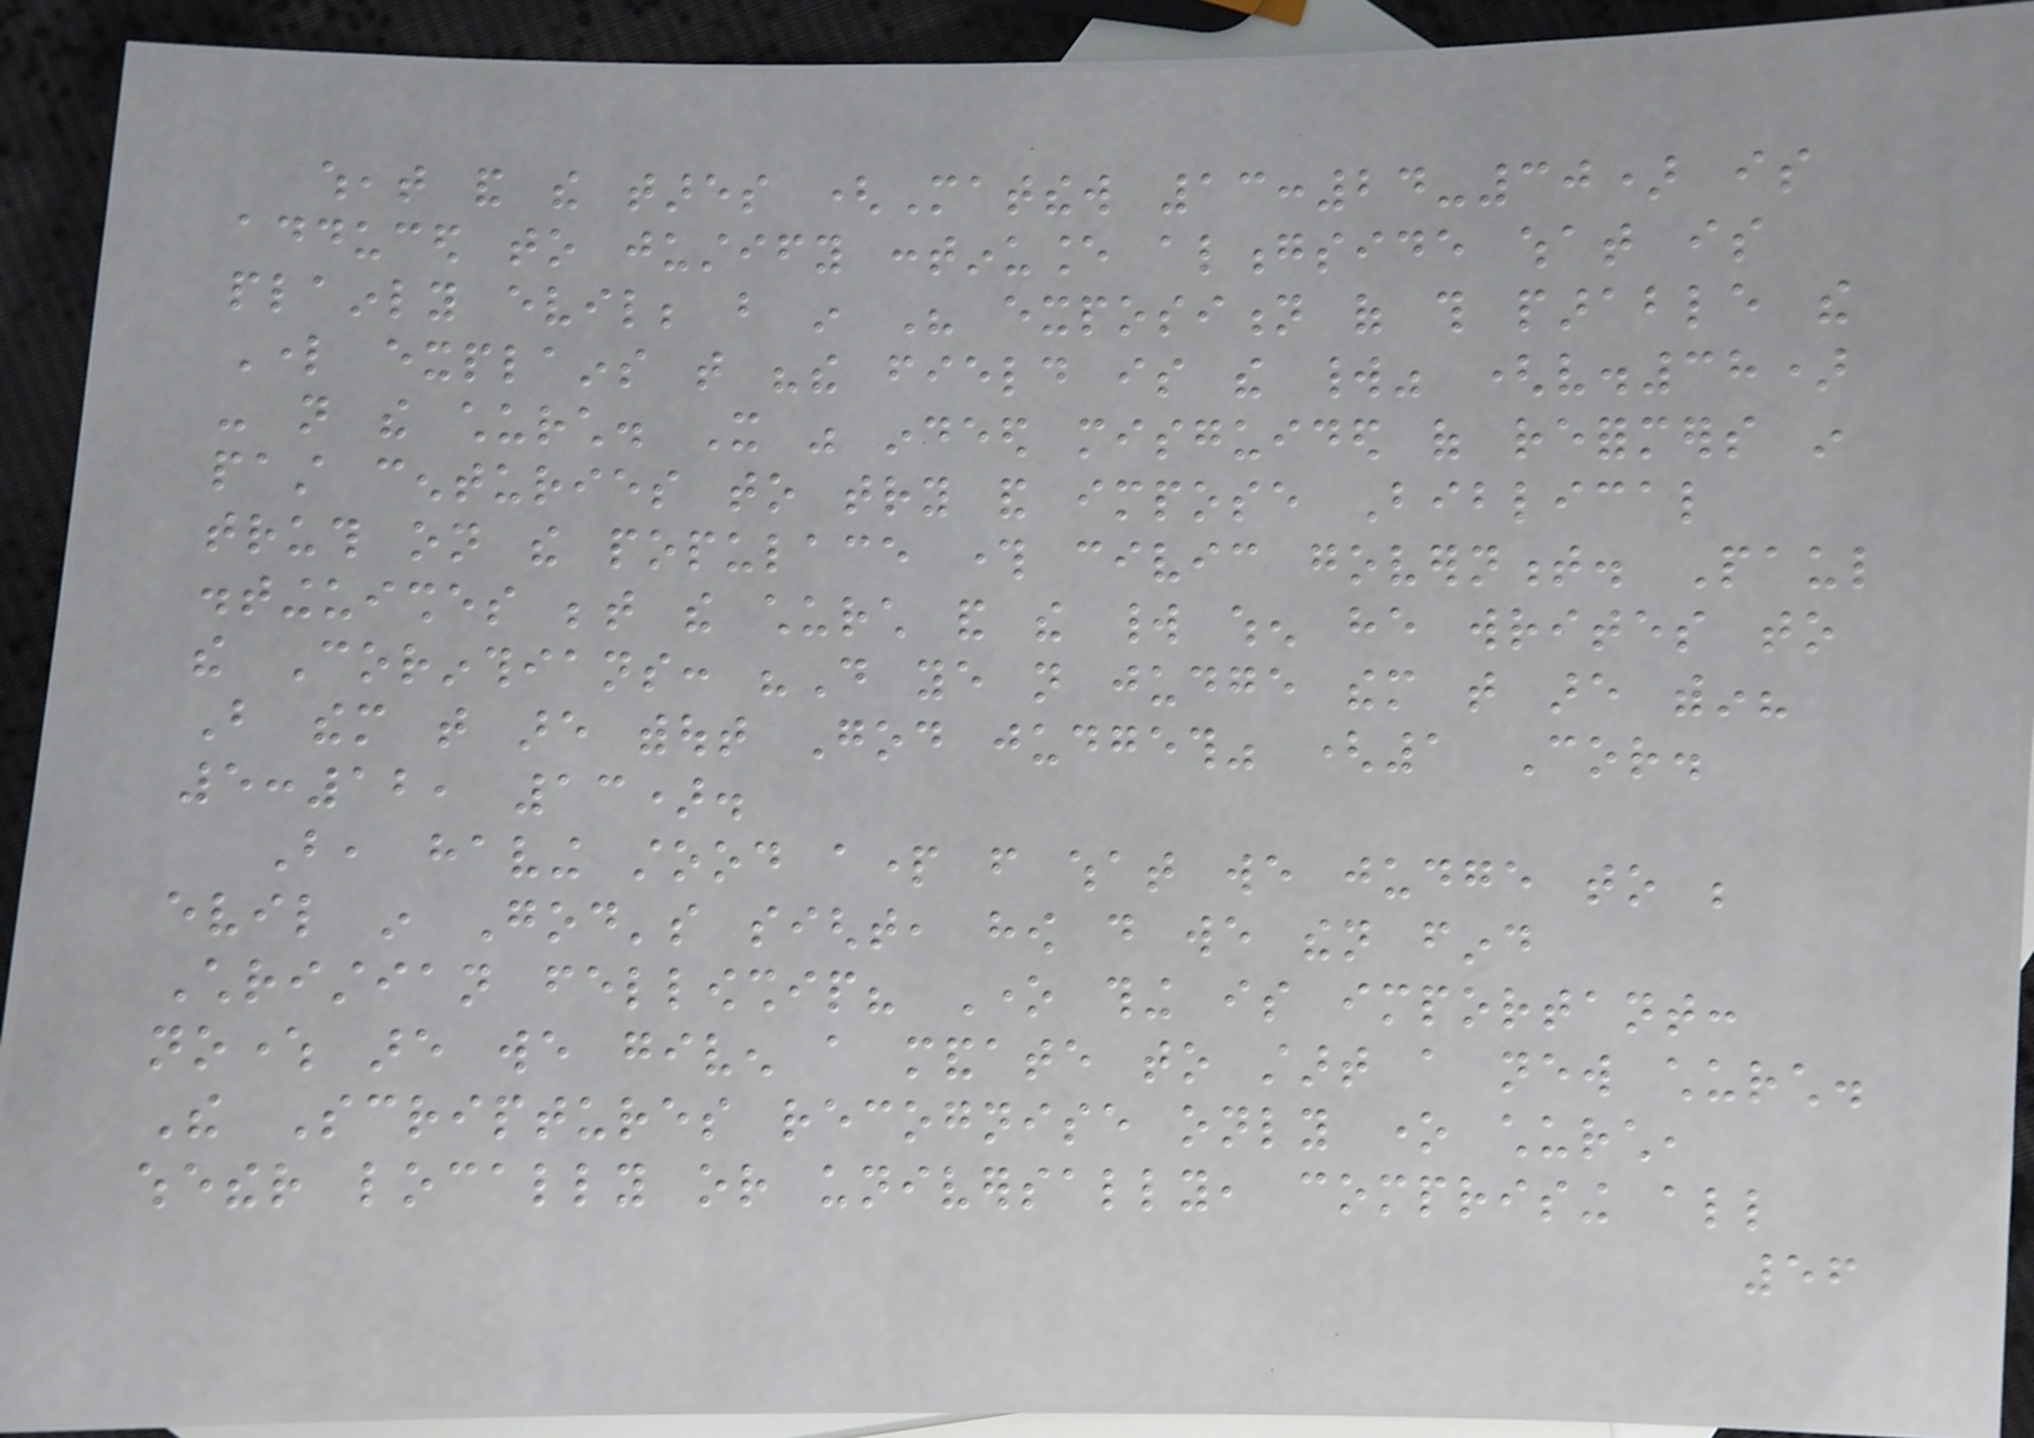wheat and the tares (Matthew 13:24-30) is
adduced to justify continuance alongside what is
plainly evil; but in His exposition of this parable the
Lord explains that "the field is the world" (v.38)
- not the church. It was indeed misguided of reformers in
past centuries to try and impose Biblical
truth on the populace through civic government. Paul
distinguishes between the church and the world when he writes to
the Corinthians: "Do ye not judge them that are within?
But them that are without God judgeth" (1 Cor.
5:12, 13).
But, having stood apart from what we judge to be
evil in God's sight, how do we then find
Christian fellowship? One thing is important:
nowhere are we given a mandate to start a new church.
The Scriptures recognise only one church,
whether locally or universally, comprising all
56
